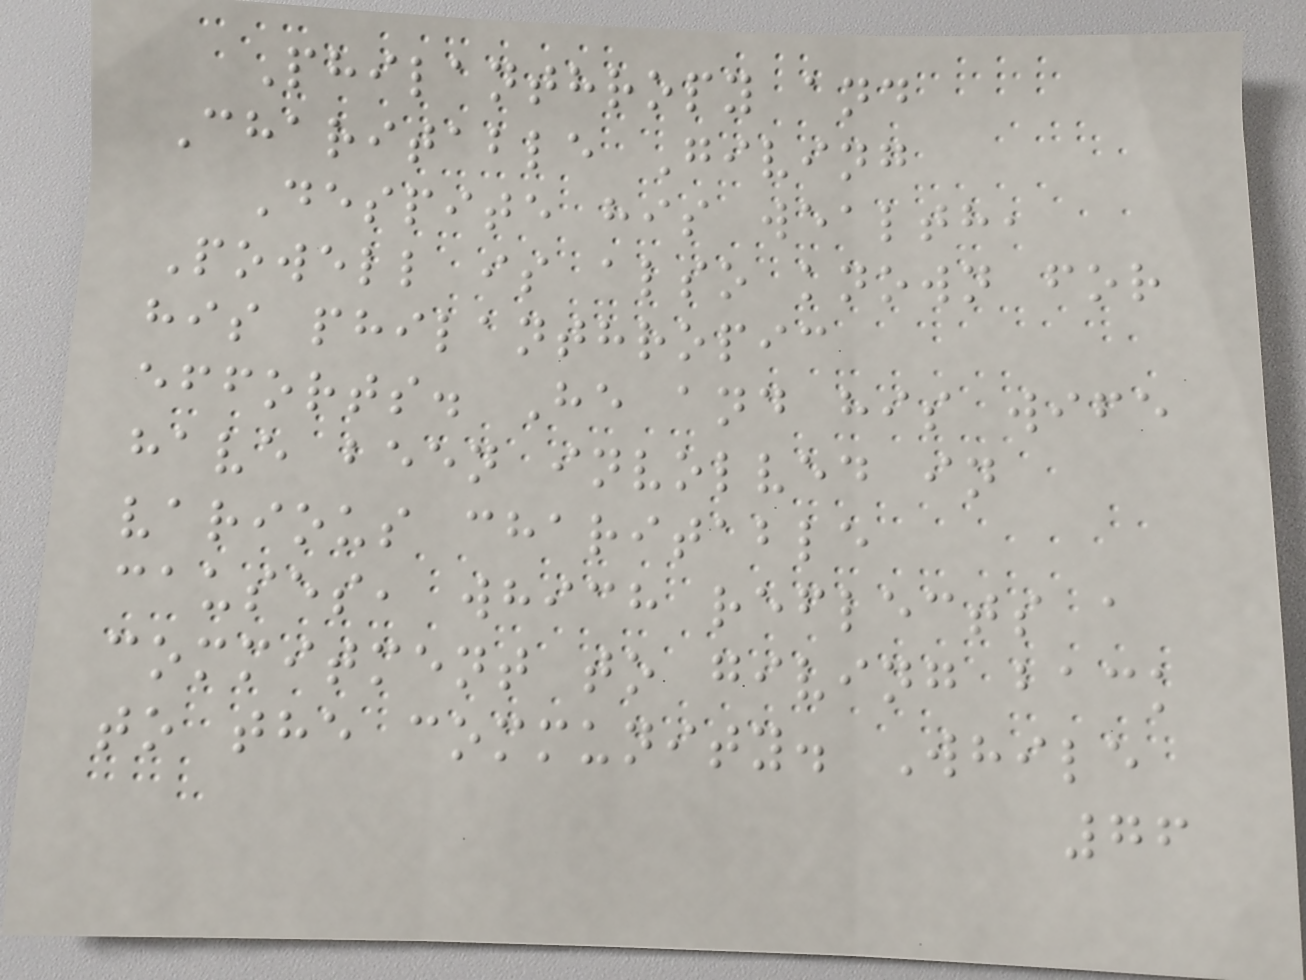Philanthropy and
Charitable Giving
Despite his wealth,
Powell is also known for
his philanthropic
efforts. He and his wife
have been involved in
various charitable
causes, which reflects a
commitment to giving back
to the community. While
76
